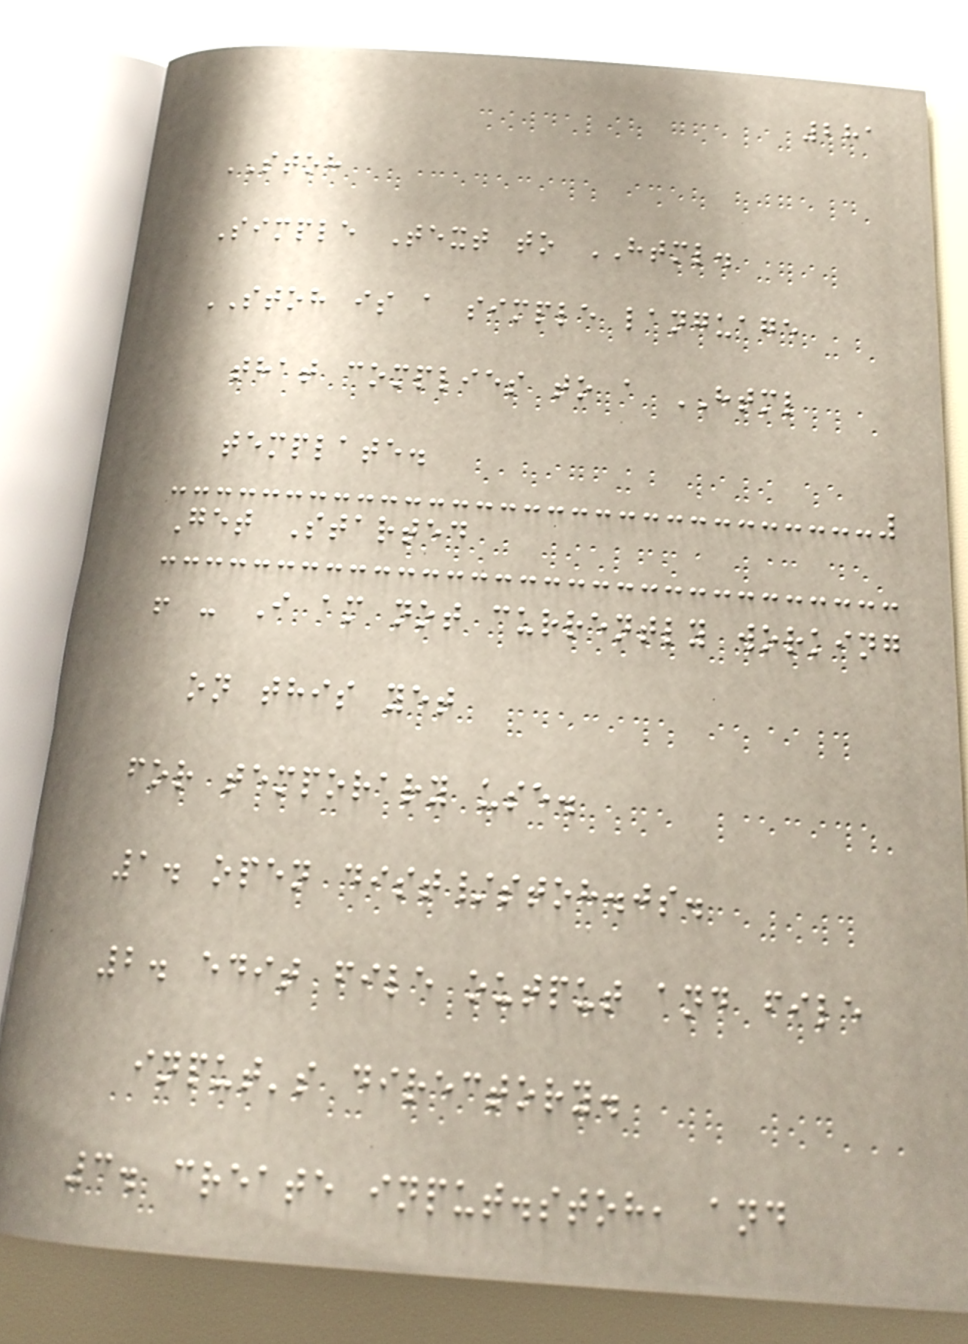281
STOH
Simple Text to HTML.
STOH is a simple language
that complies to a HTML
template.
Get Started
! - I am not currently working
on this yet
for temporary use.
1. open dist/stoh.js.
2. edit file output and file
input's directory.
3. create input.stoh, and
